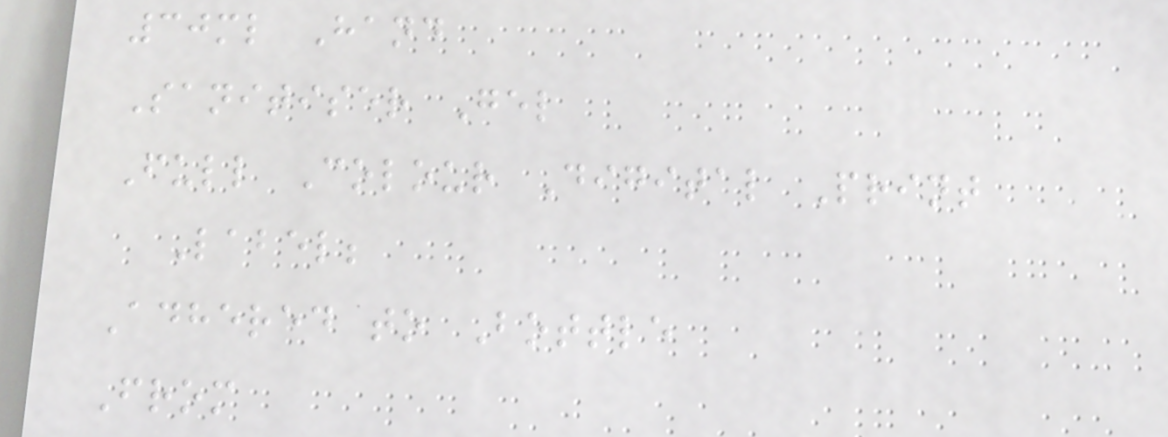30ml Hand
Sanitiser Gel
Full Colour Digital Print
Label;
Adhered to Bottle
From
